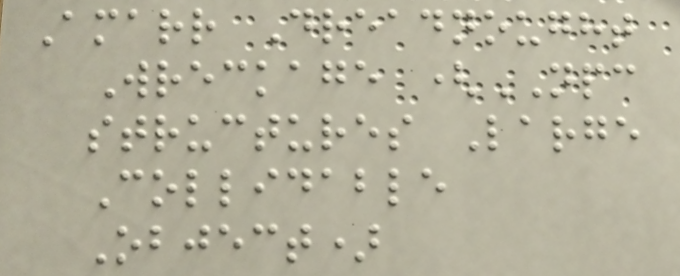Amarr Dreadnought
Wreckage (NPC
structures Large
Collidable
Object)
